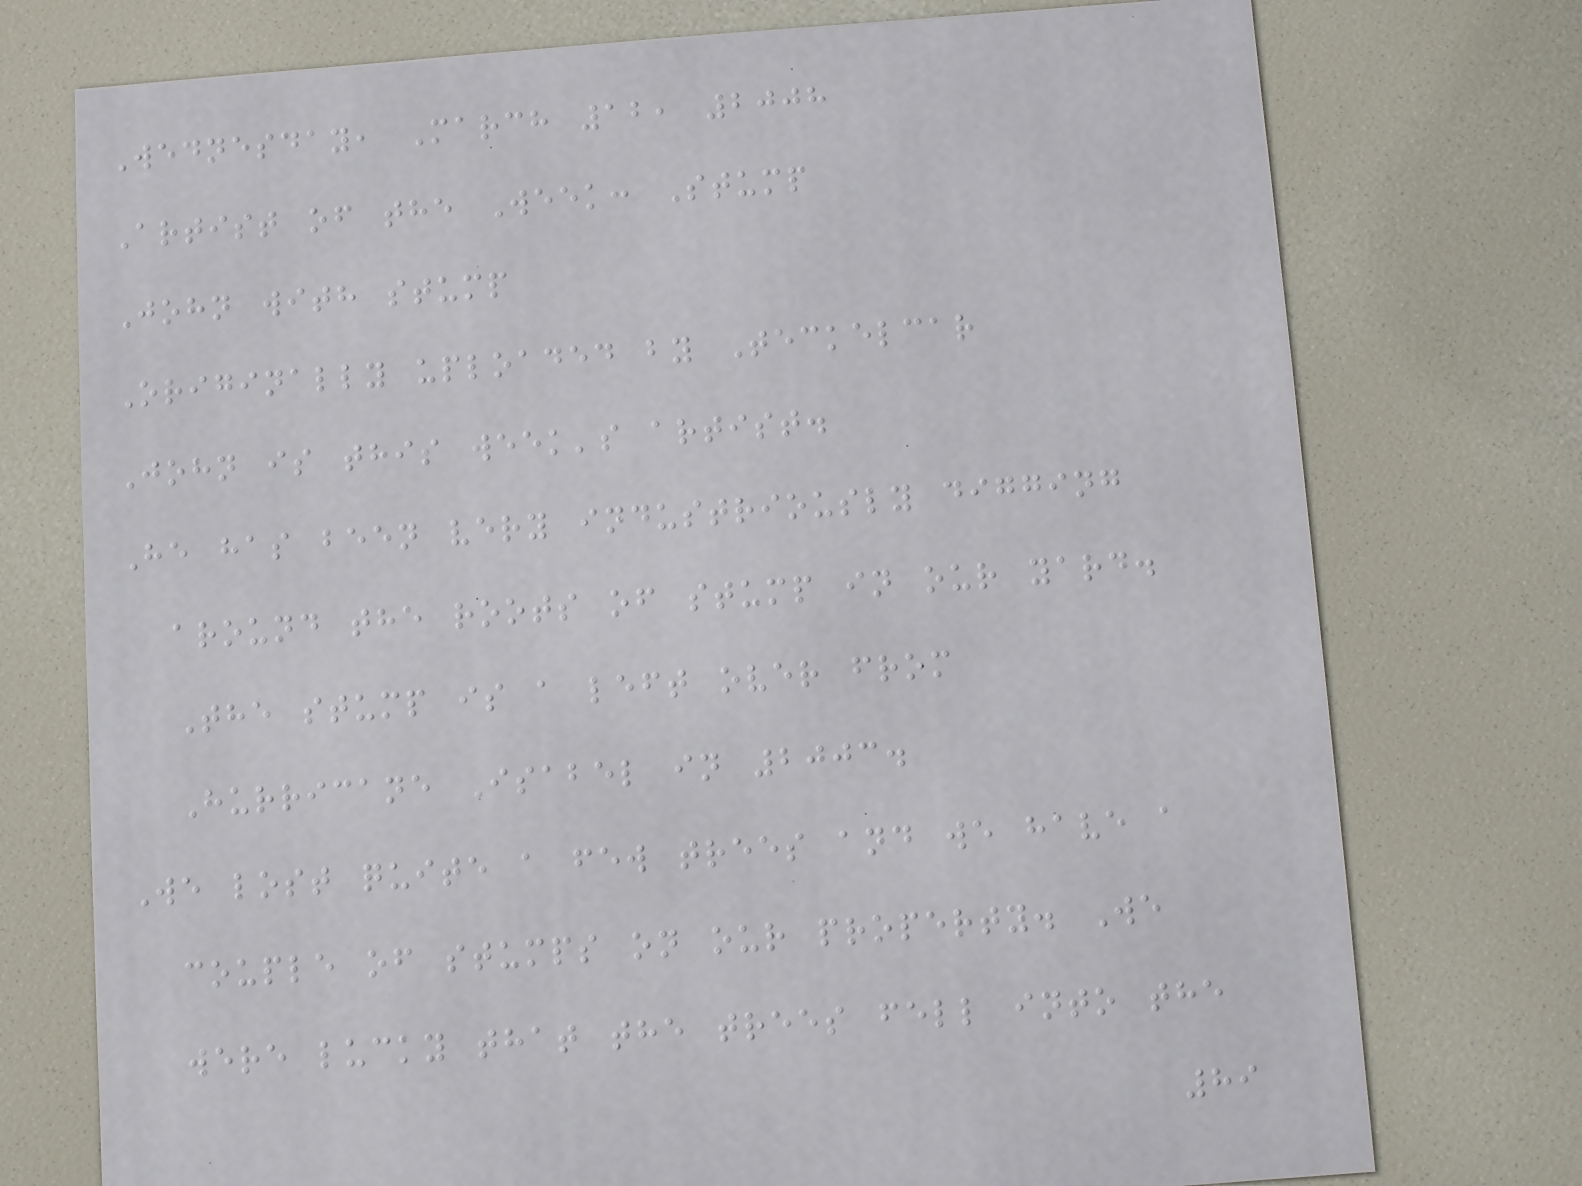Wednesday, March 12, 2008
Artist of the Week: Stump
John with stump
Originally uploaded by Teckelcar
John is this week's artist.
He has been very industriously digging
around the roots of stump in our yard.
The stump is a left over from
Hurricane Isabel in 2003.
We lost quite a few trees and we have a
couple of stumps on our property. We
were lucky that the trees fell into the
89
